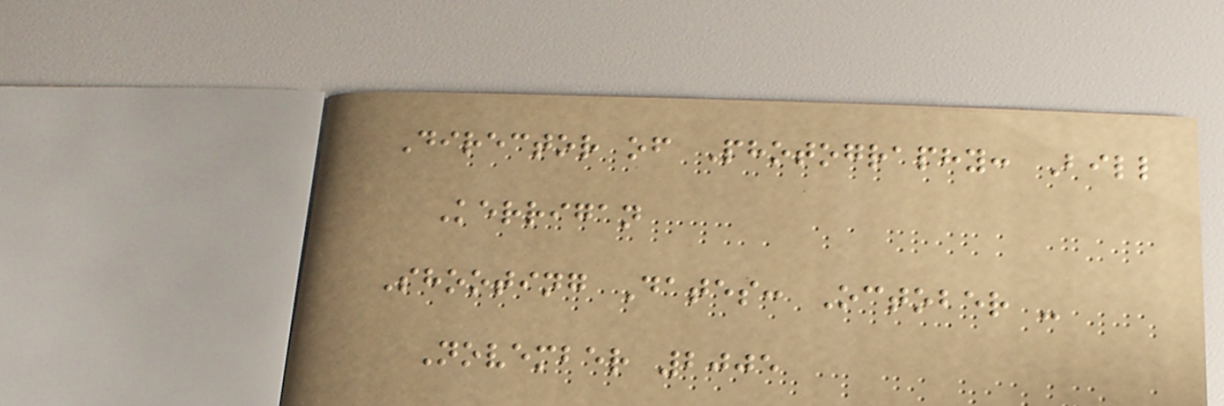Director of Photography: Bill
Kerrigan
Shooting Dates: October -
November 2005
